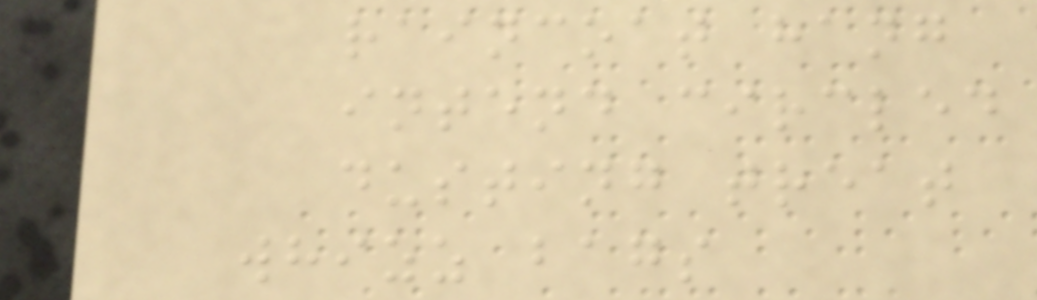raincoat hang
intend circled
dusting treat
whizz bags
